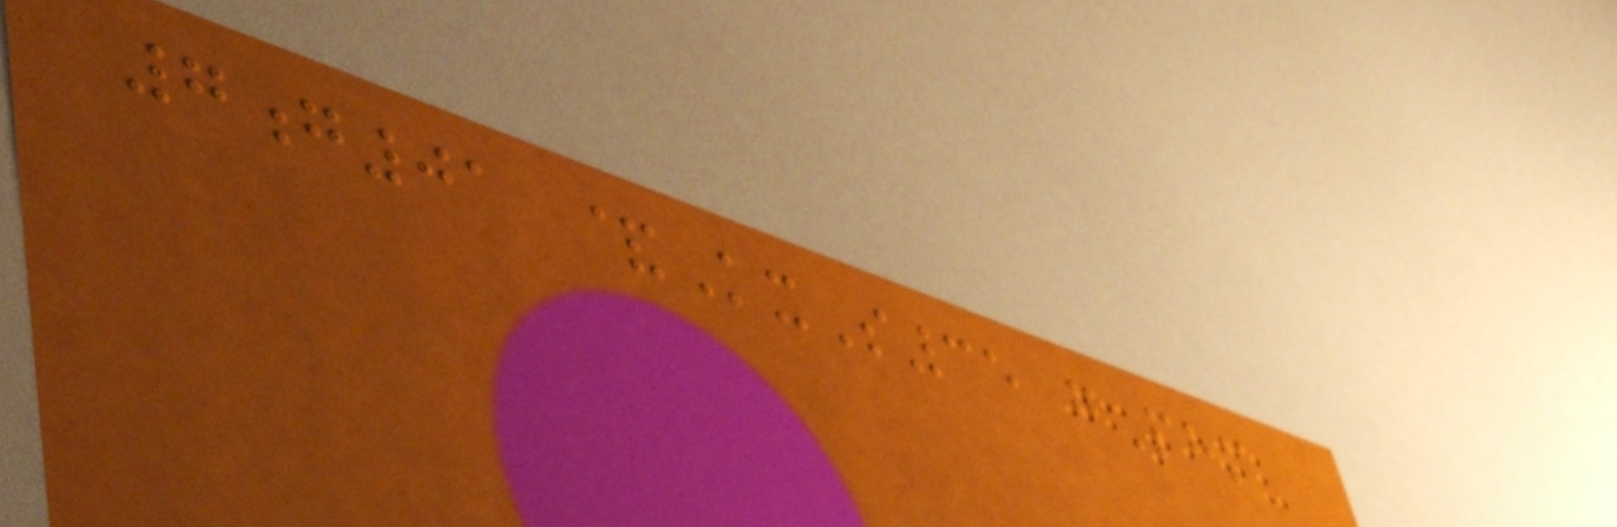7g01 &KxS35 gPhm
